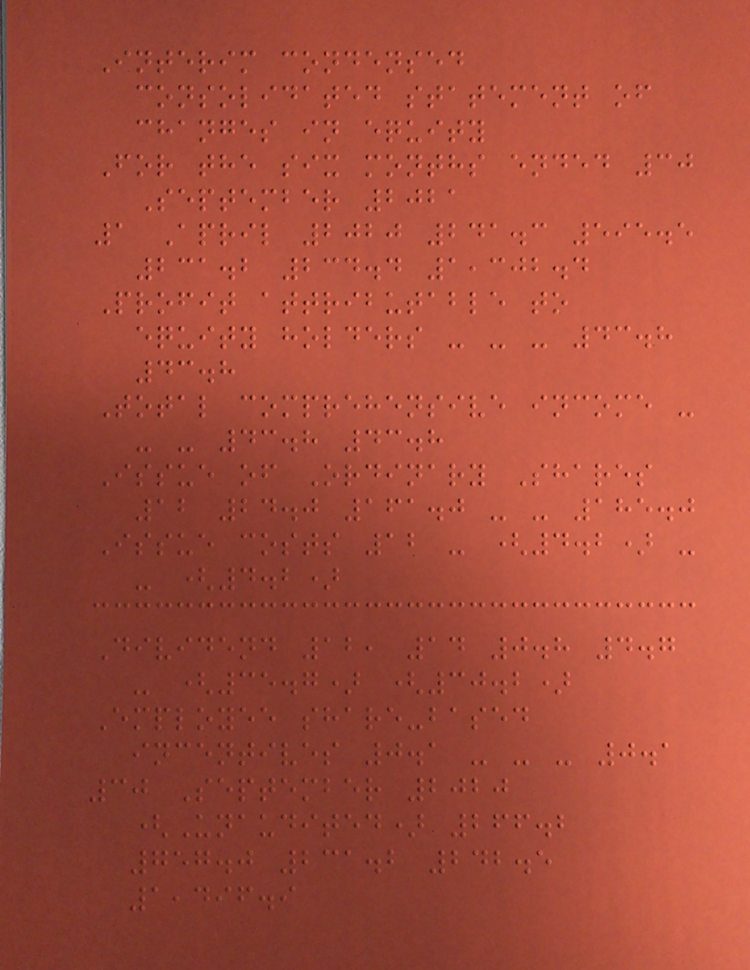Interim condensed
consolidated statement of
changes in equity
For the six months ended 30
September 2021
1 April 2020 241.3 595.5
231.2 234.4 1,302.4
Profit attributable to
equity holders - - - 43.8
43.8
Total comprehensive income -
- - 43.8 43.8
Issue of Ordinary Shares
12 24.0 161.0 - - 185.0
Issue costs 12 - (4.2) -
- (4.2)
Dividend 12, 14 0.8 4.7
- (35.7) (30.2)
Employee share-based
incentives 0.1 - - - 0.1
30 September 2020
(Unaudited) 266.2
757.0 231.2 242.5
1,496.9
